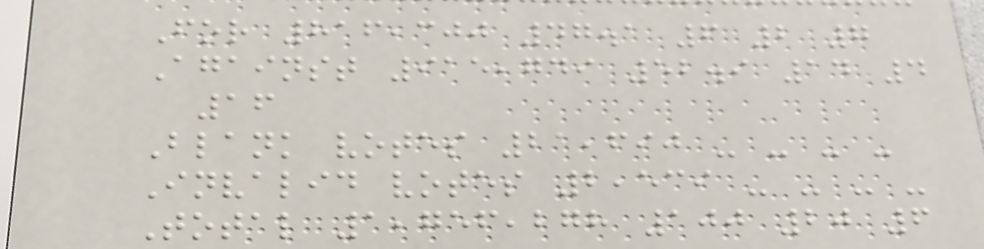For 816,300 47.1 6 2 7
Against 915,749 52.9 14 4
16
Blank votes 21,690 - - - -
Invalid votes 2,539 - - - -
Total 1,756,278 100 20 6
